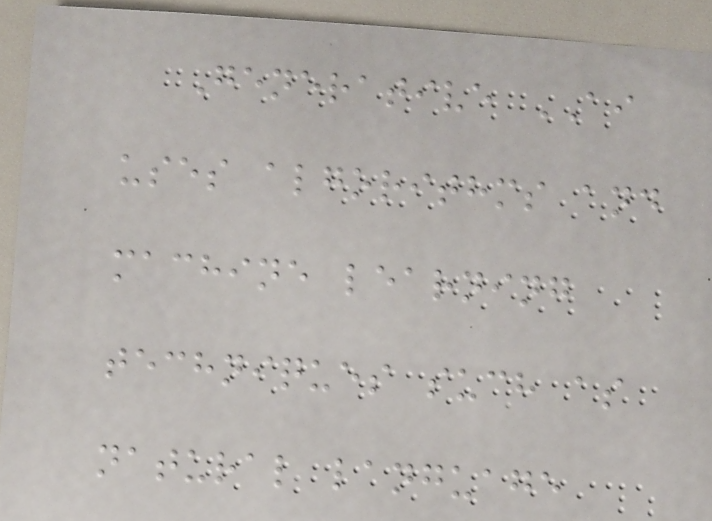Generative AI
uses algorithms and
machine learning
techniques such as
natural language
